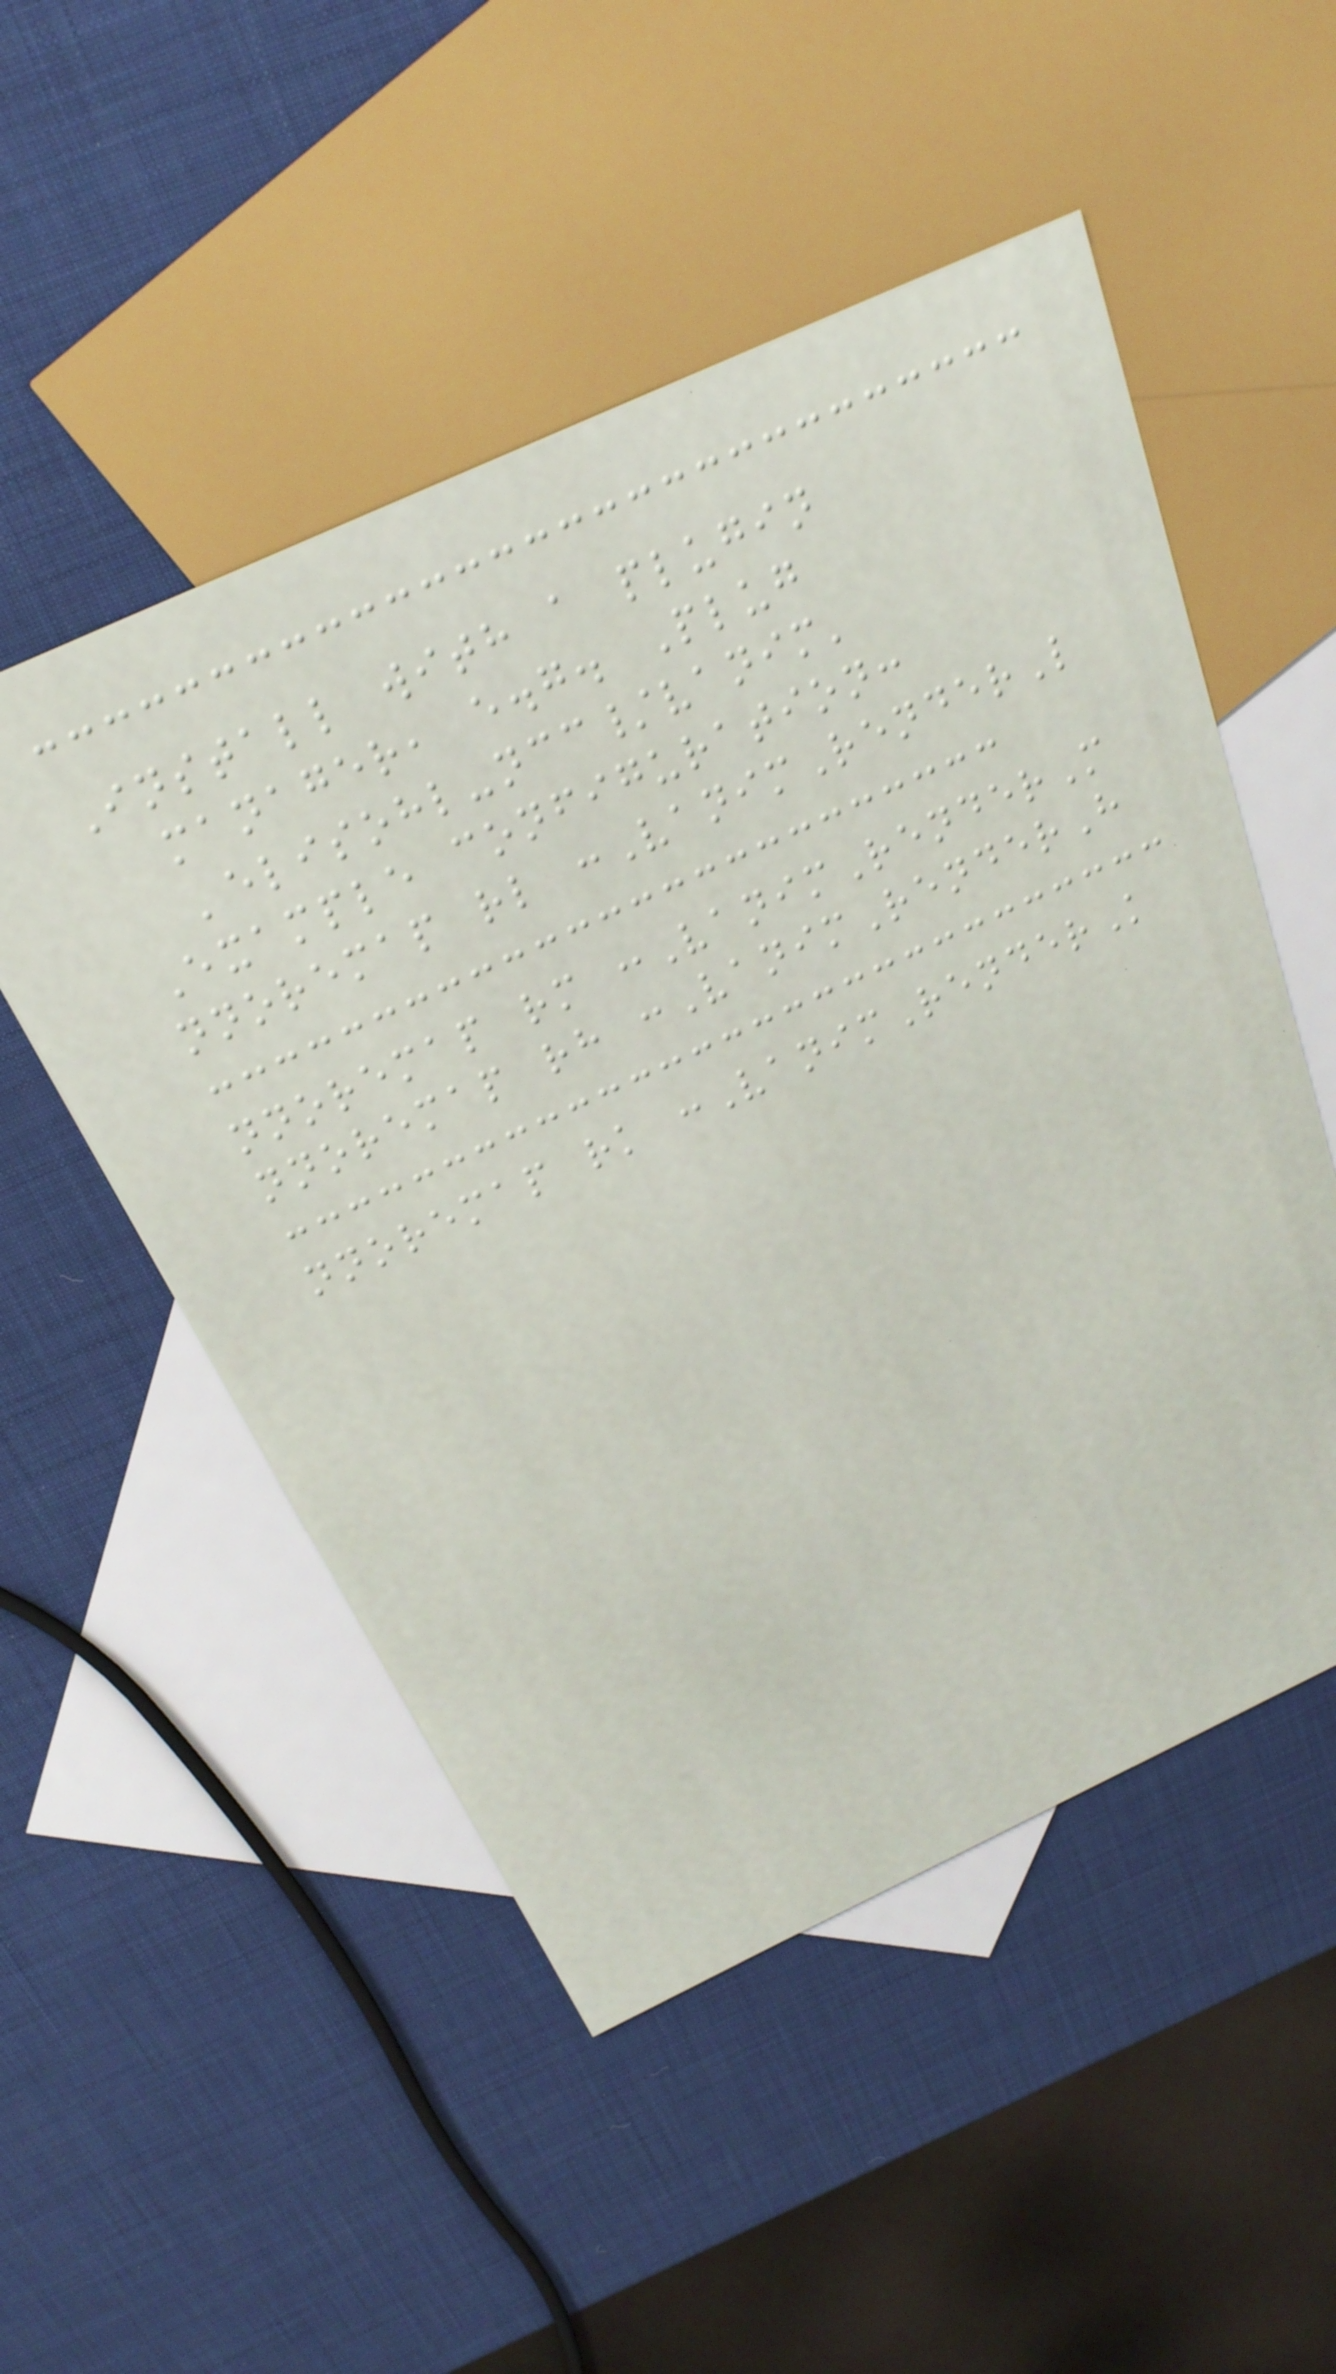Install with a plugin
manager, e.g. Plug
'elisohl-ncc/vanim'
Example configuration:
nnoremap rl :VanimRenderL
nnoremap rm :VanimRenderM
nnoremap rh :VanimRenderH
nnoremap rk :VanimRenderK
